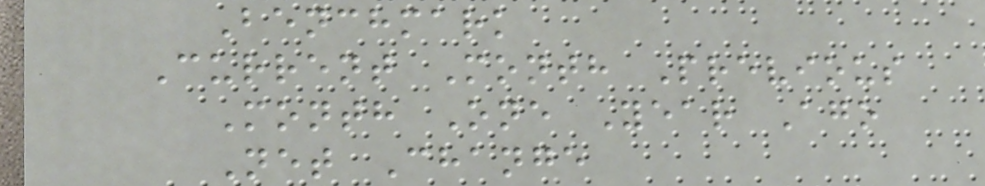Benchmark
Current Month Previous
Month One Year Ago
Net Change
